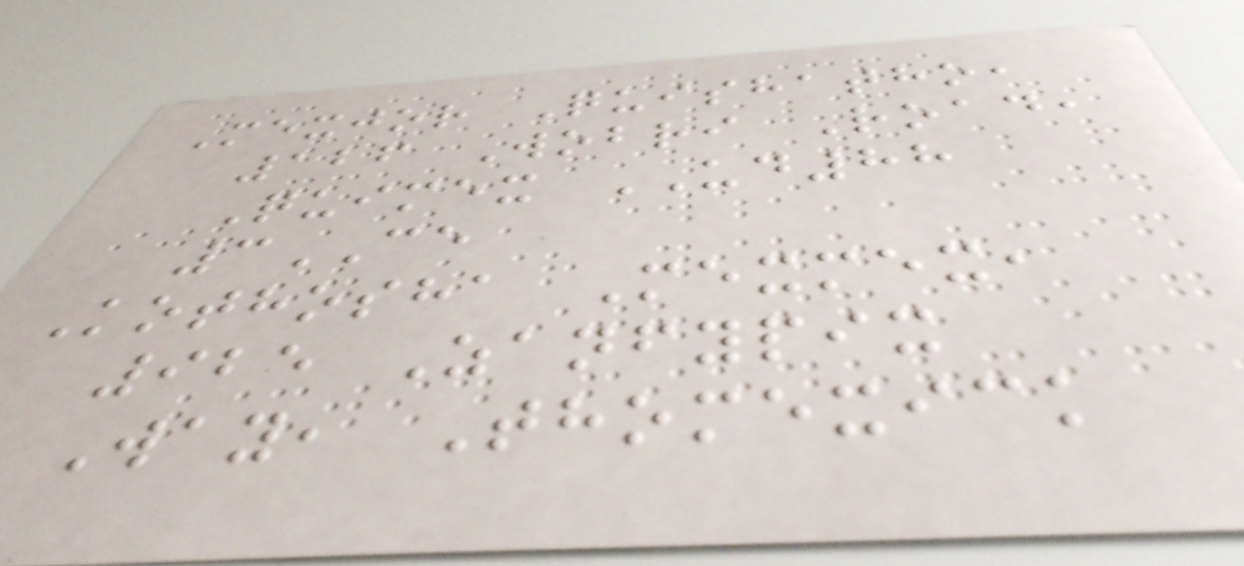Mexjor Quishatho,
126 Wobri Road,
Quimex UD88
3CE
Kothosha Mexmex,
925 Zanfypix
Way, Thomexick
